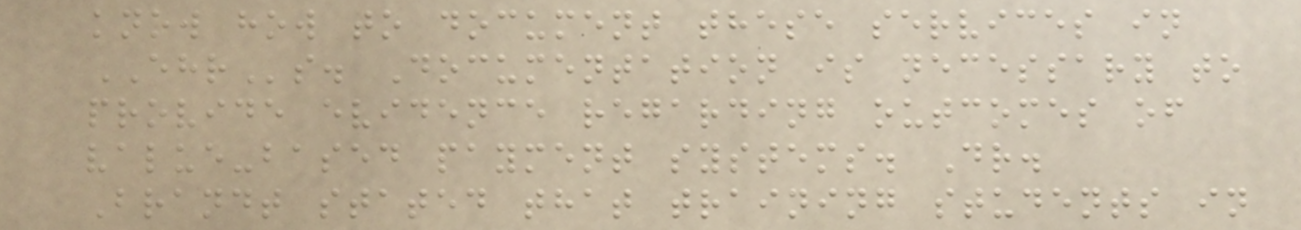know how to document these services in
EHRs. Documentation is necessary to
provide evidence regarding outcomes of
value-based payment systems. Dr.
Brandt stated that training students in
